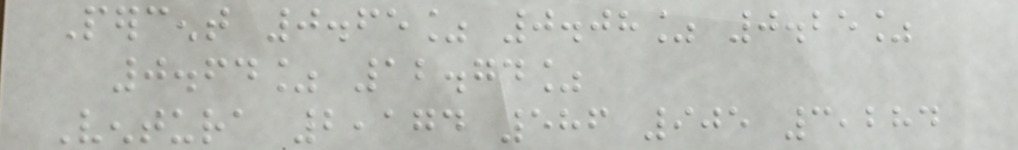Percent 0.65% 0.08% 0.25%
0.64% 12.74%
Ventura 2,174 586 905 3,284
